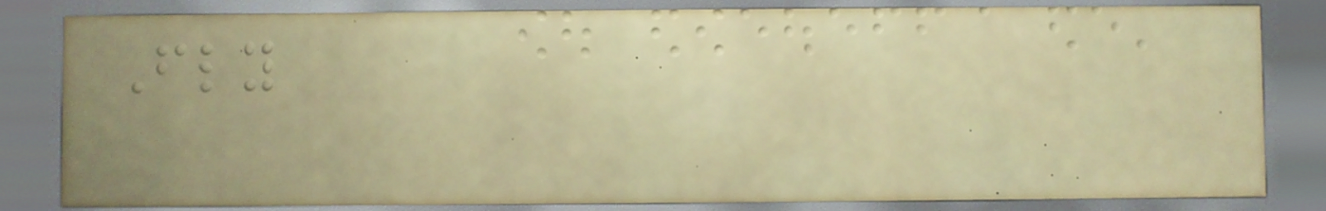Fly
